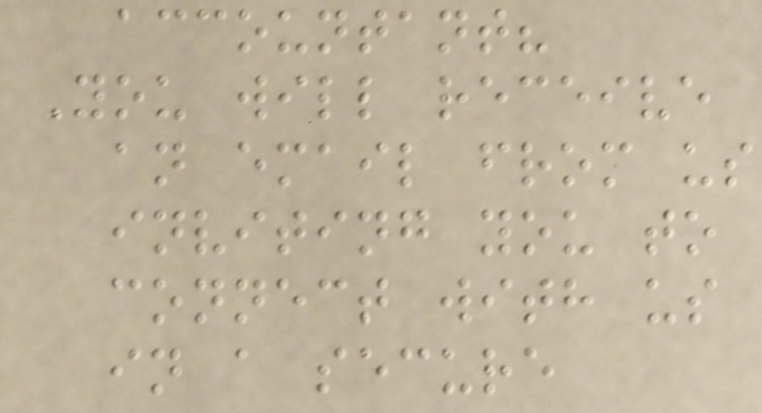accountant?
You will receive
an email from us
inviting you to
connect with us
in a secure
